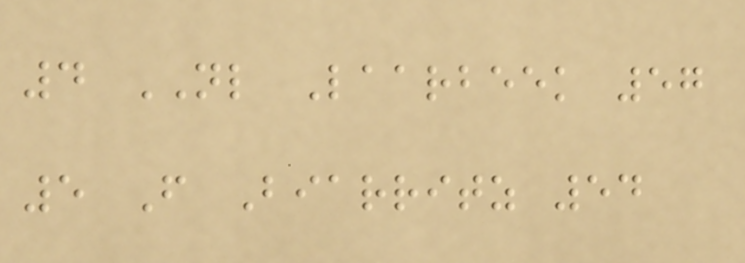4 NL Laarbeek 57
5 F Biarritz 54
